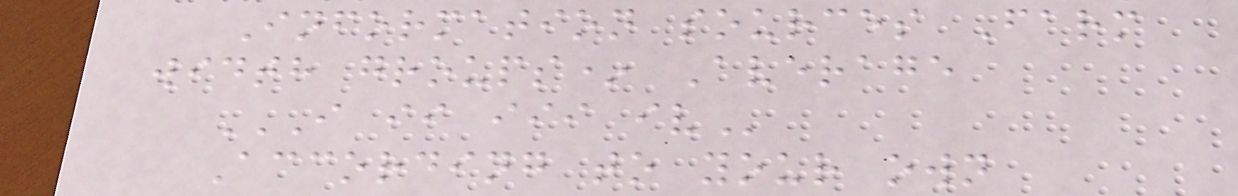Information sources Farm
width groups* Average
I II III IV
According to your own
